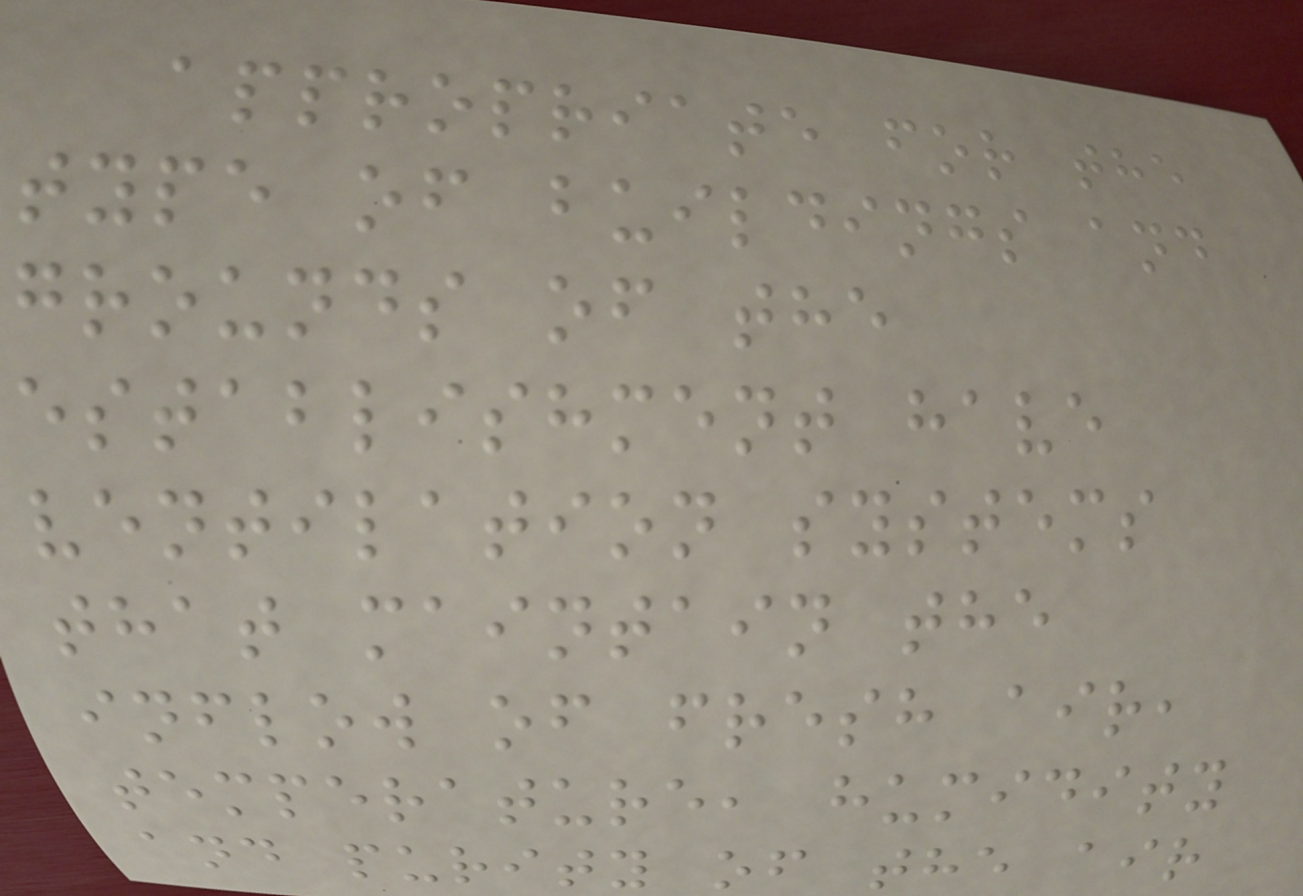appropriate for the
type of buildings and
grounds of the
establishment have
ventilation systems
that maintain the
inflow of fresh air,
temperature, humidity
and purity of the air
